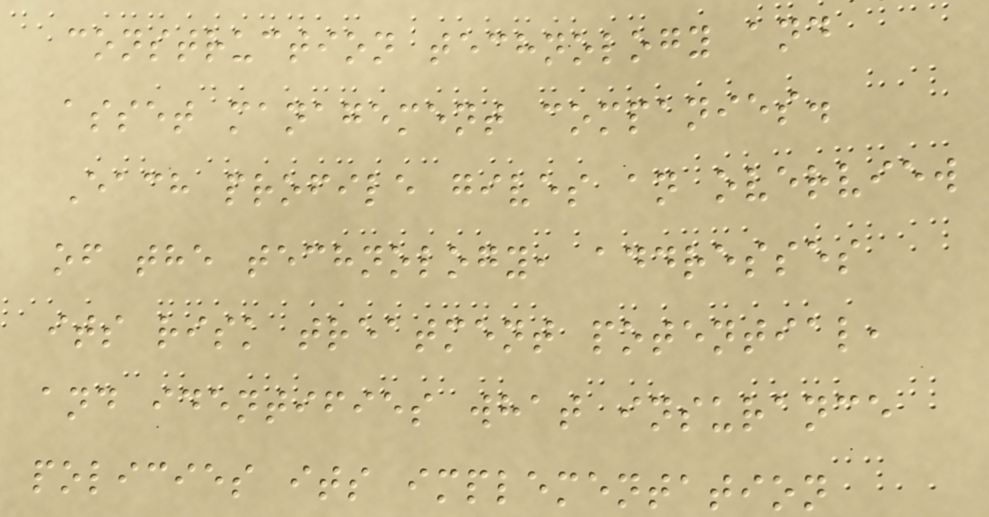construction technology and
asset management companies.
Each profile gives an overview
of the technology, addresses
its risk treatment potential,
and identifies what insurance
policies its implementation
